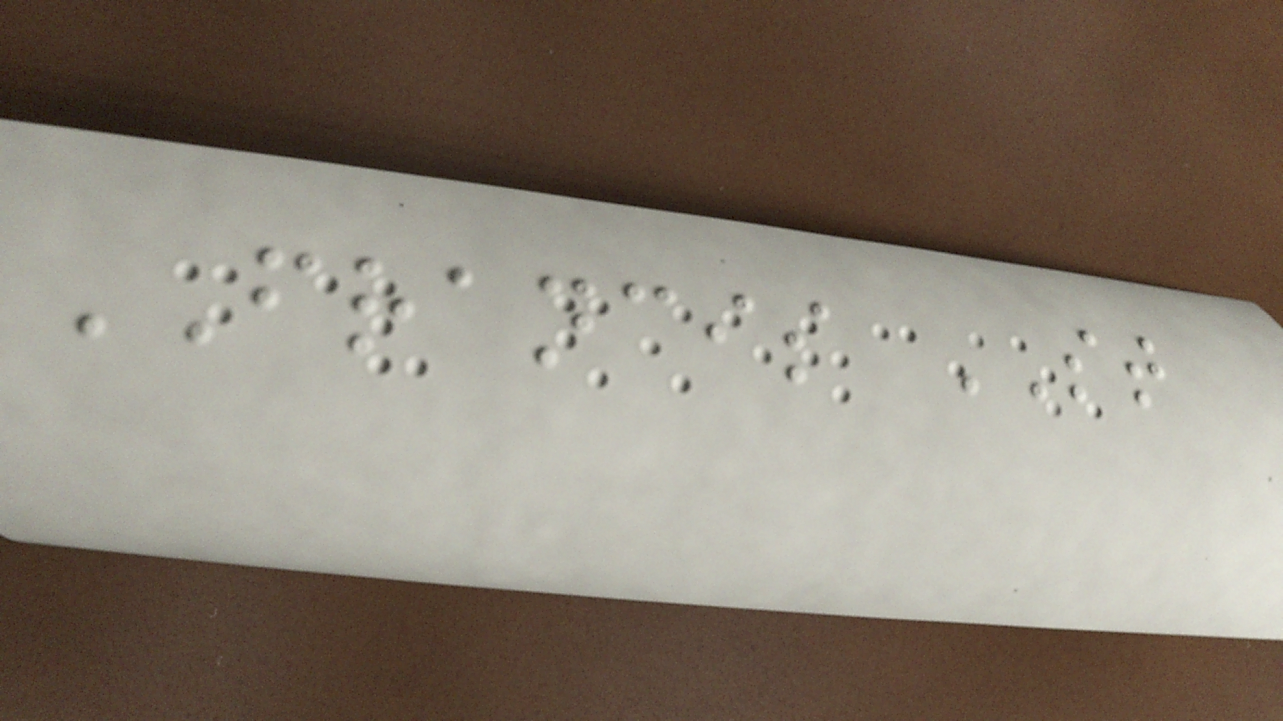FRANCIS ST
